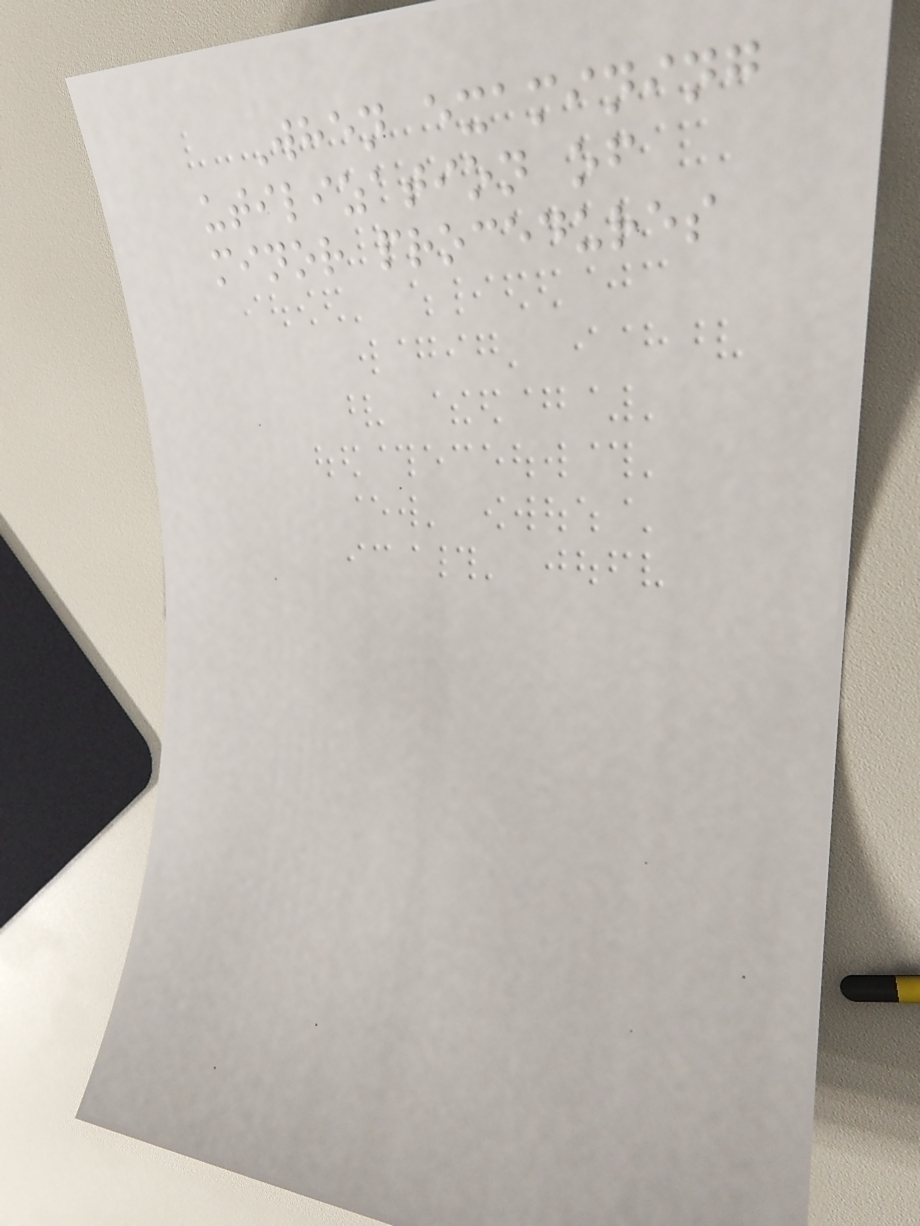When examining
utilization of
minor procedures
